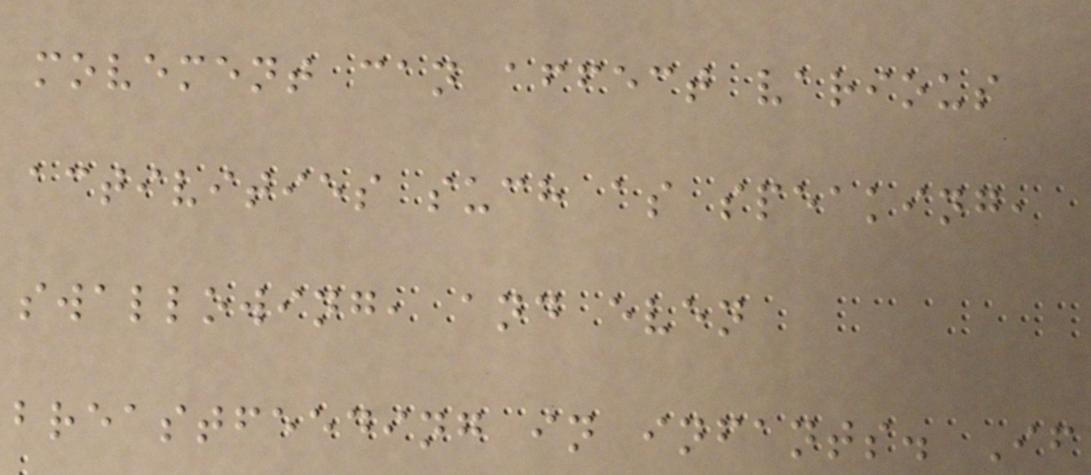movement can affect various
activities such as speaking,
swallowing, and even
breastfeeding in infants. If
